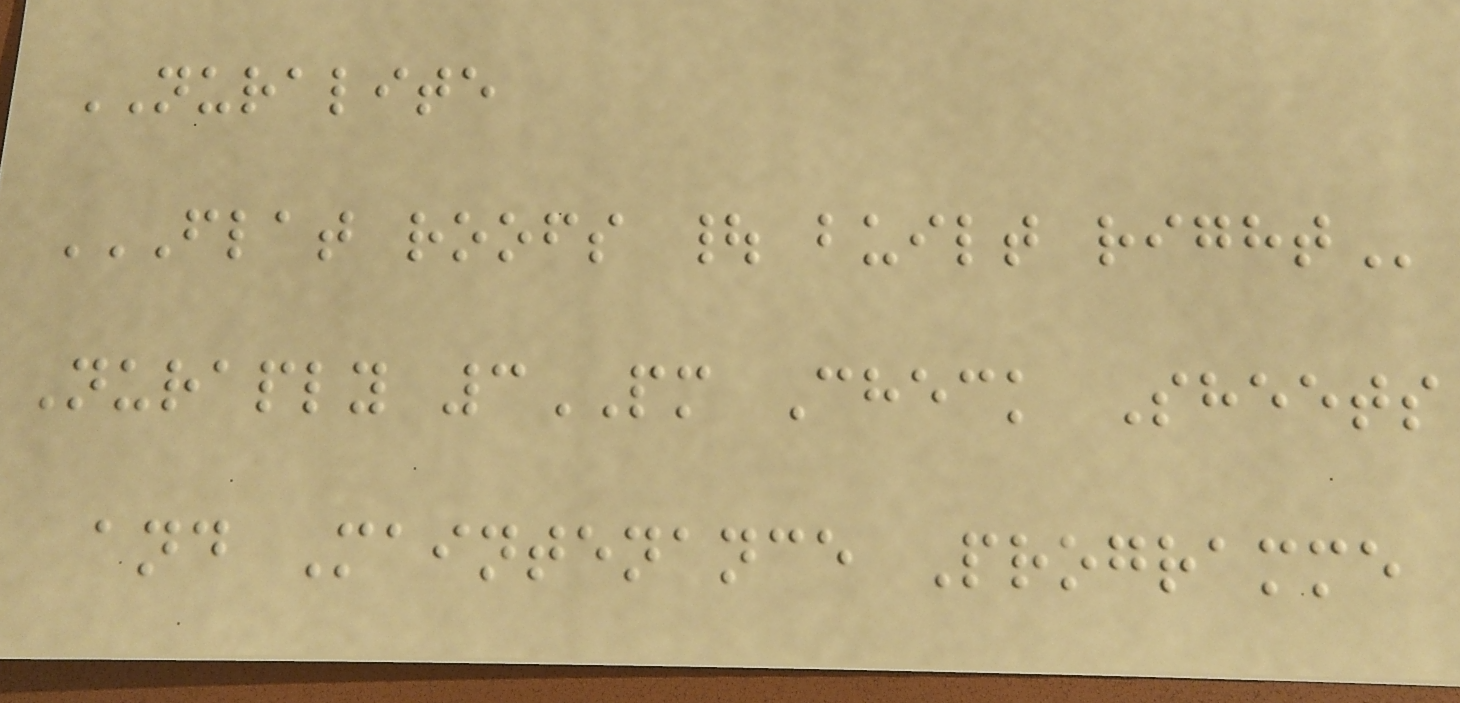NURALITE
FLAT ROOFS | BUILT RIGHT
Nuraply 3PM Check Sheets
and Maintenance Programme
